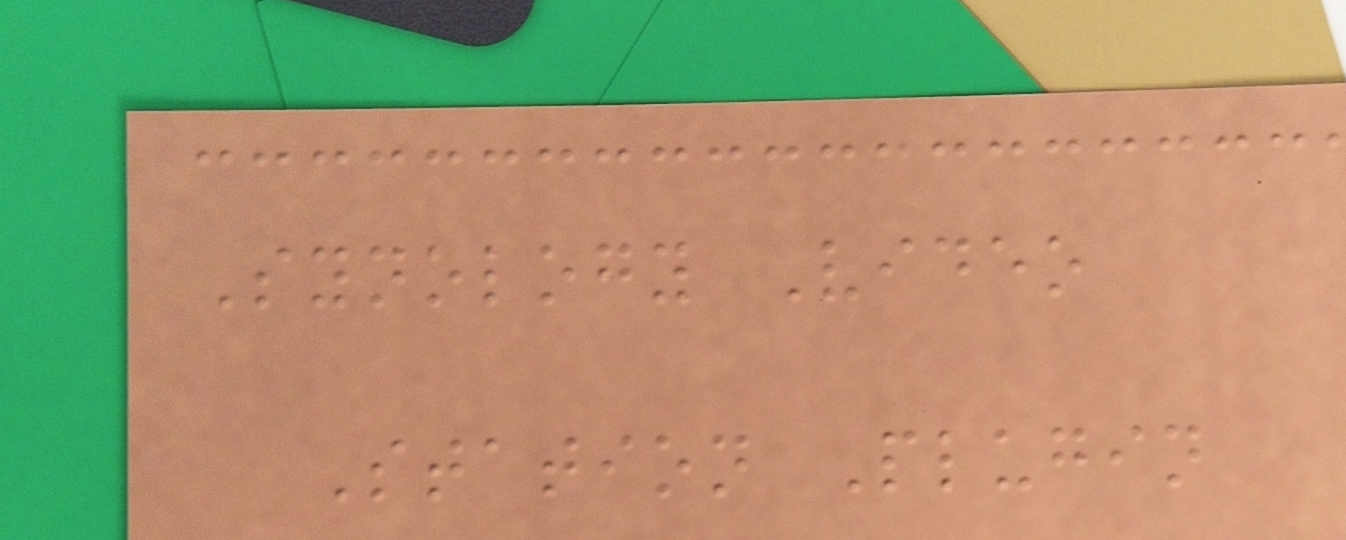Synology Video
Station Plugin
